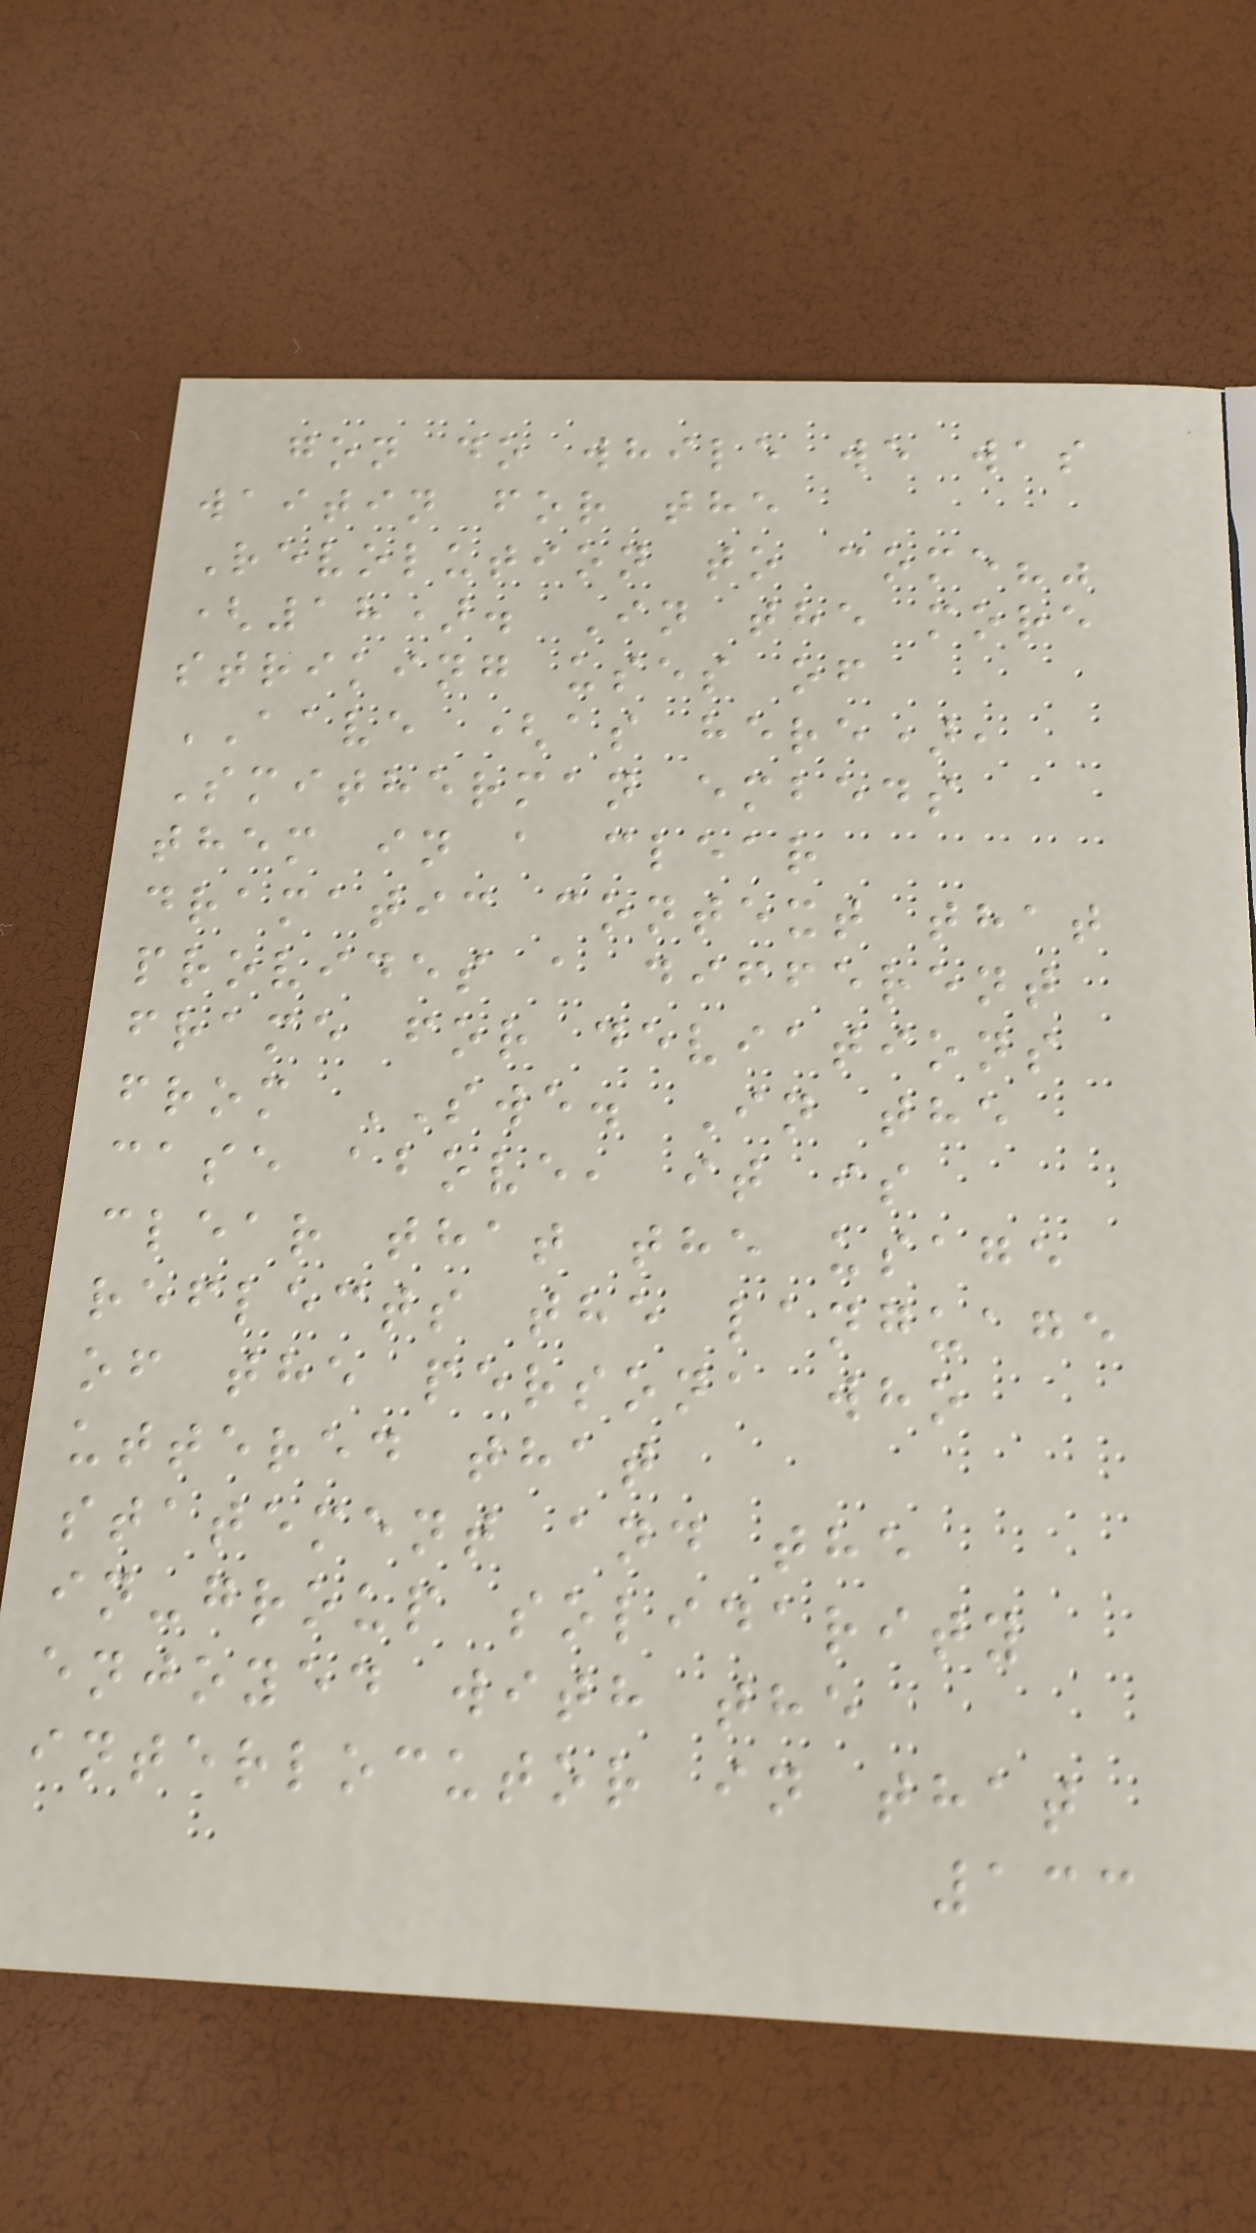gon do while we was
waitin for the
Revolution to come?"
(18). In the more
striking uses of
AAVE (as here),
Smitherman embeds
them in a clear
dramatic context that
provides a different
frame for deviations
from SWE. In the
case above, it is
clear that the usage
reflects the language
of the persona who
uttered that
statement and the
in-group solidarity
enjoyed with the
interlocutor in that
133
